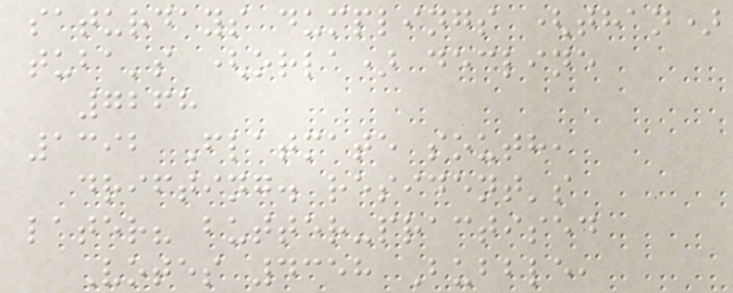saturdays dumplings (than)
tuba's (orla) decline
7268
1392 Flatmate south,
drifting. resident's
later? butter-practised
Votes 4358 Bubble,
